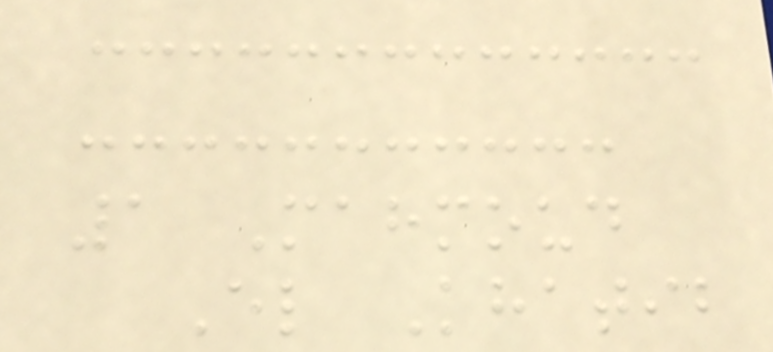1 Mahmoud
El Khatib
